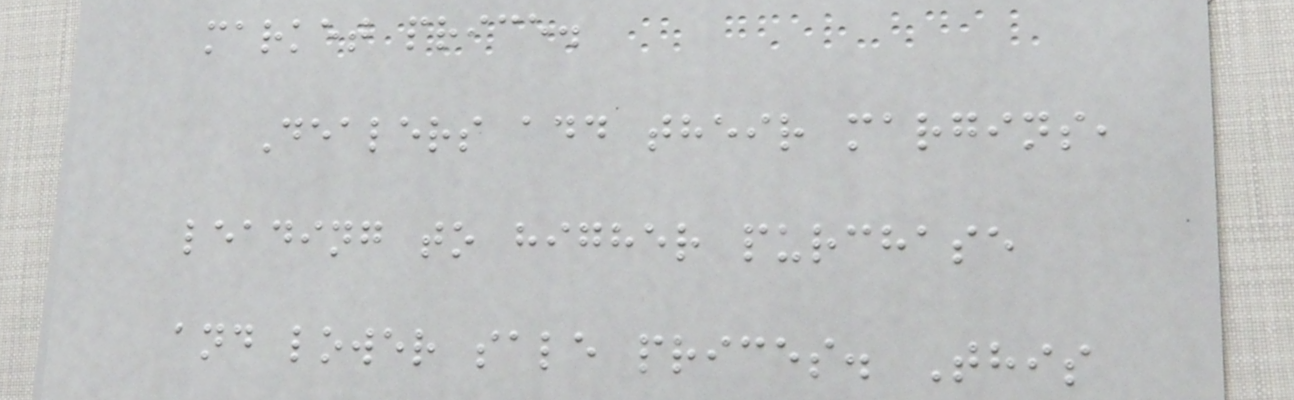market price.
Dealers add their margins,
leading to higher purchase
and lower sale prices. This
